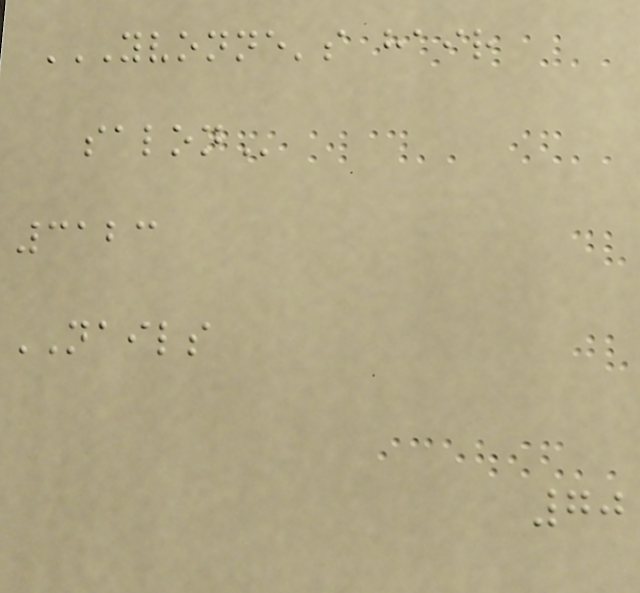YVONNE'S HAIR
SALON
3123
NAILS
70
